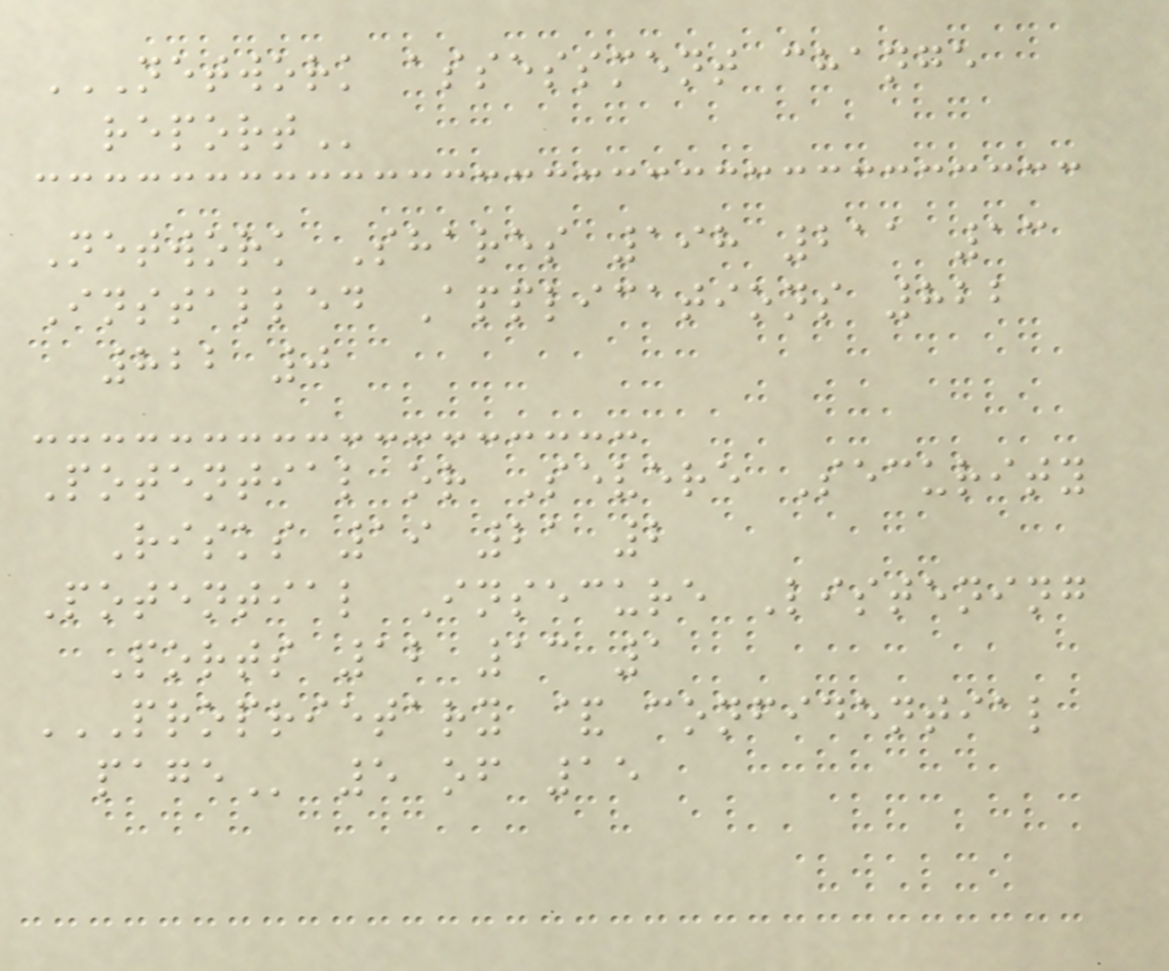NETWORK ASSESSMENT CHANGE
REPORT
Network Shares 198 211 13
Installed Applications 822
822 0
Potential or Severe Security
Risks 19 21 2
Potential Insecure Listening
Ports 12 13 1
PROPRIETARY & CONFIDENTIAL
PAGE 5 of 15
